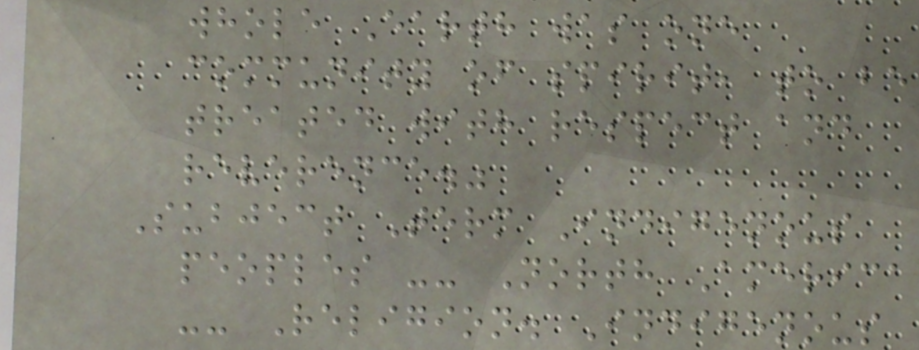whole Earth was one
community of spirit, to be
treated with respect and
reverence."
Subject Term Indigenous
peoples -- North America
-- Religion. Indigenous
